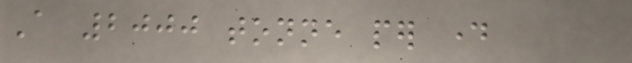A 2000 tonne per day
